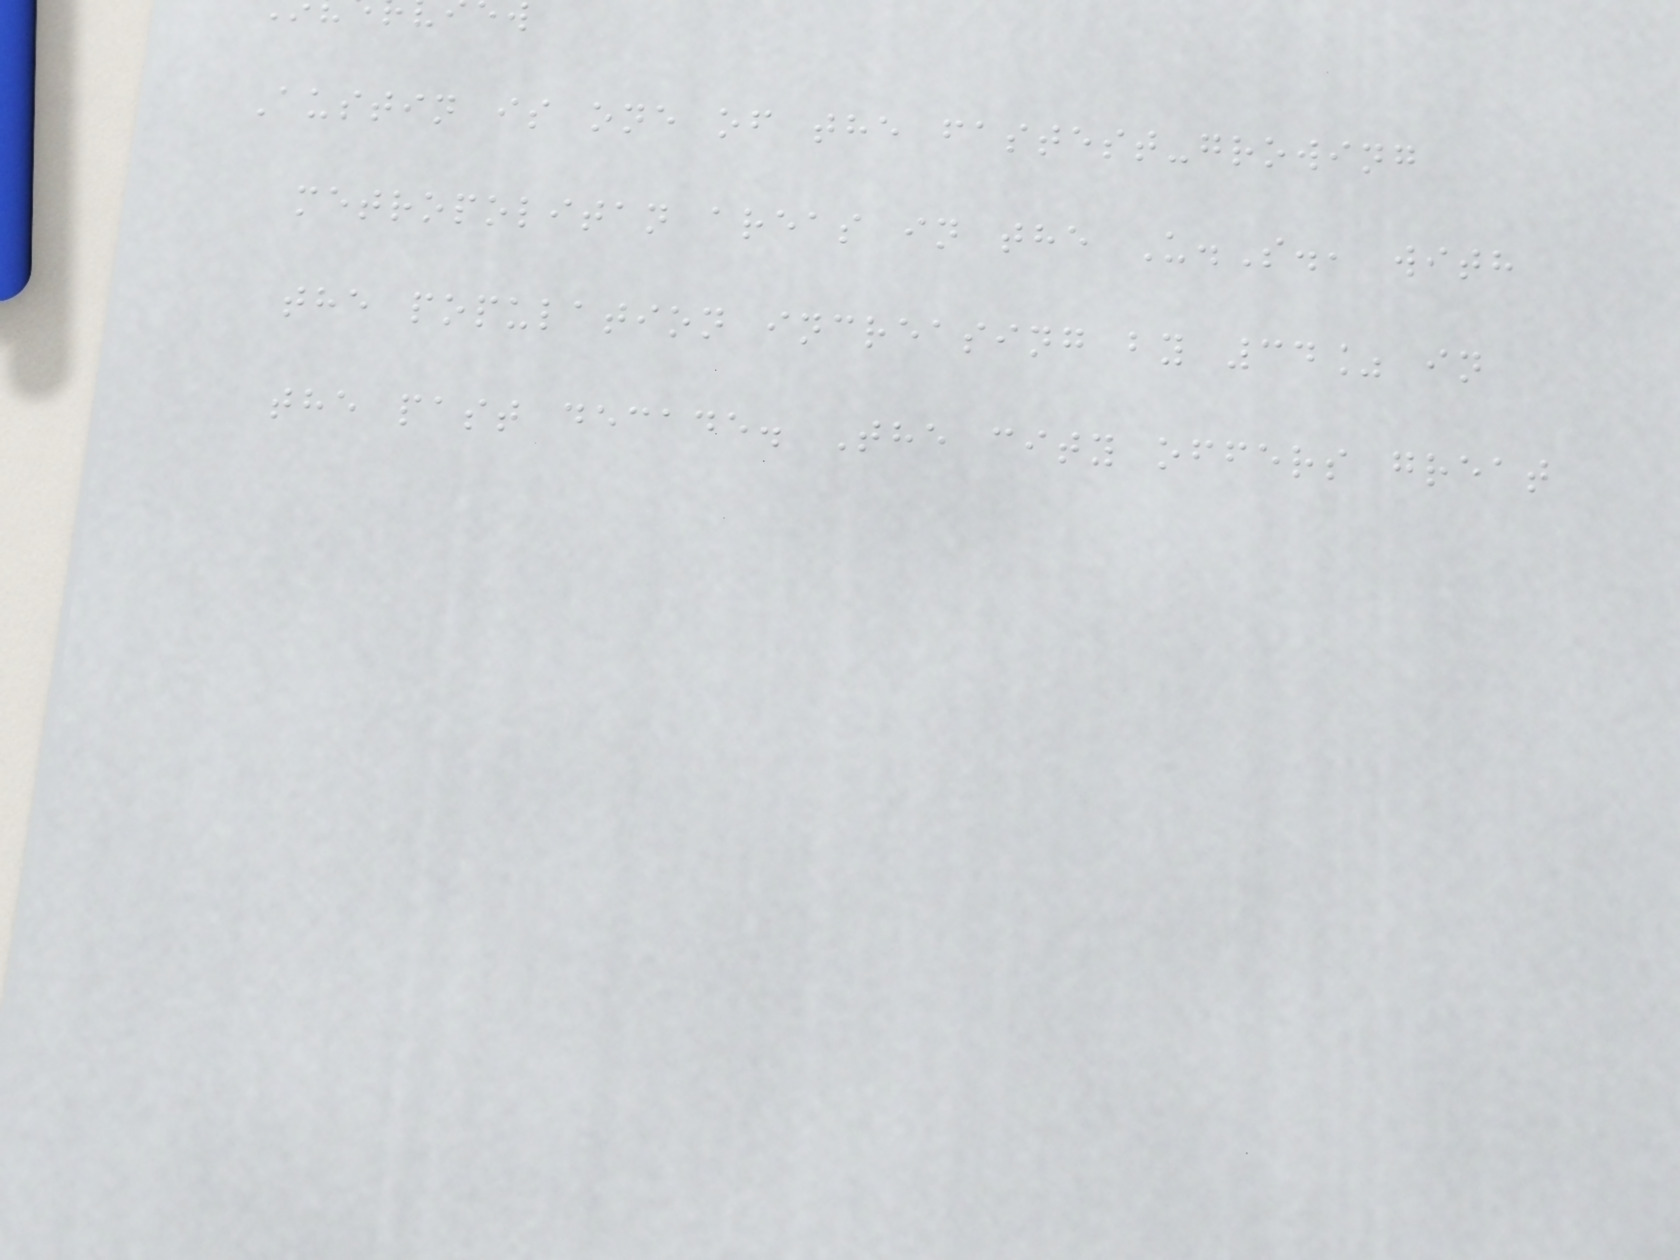Austin is one of the fastest-growing
metropolitan areas in the U.S., with
the population increasing by 34% in
the past decade. The city offers great
